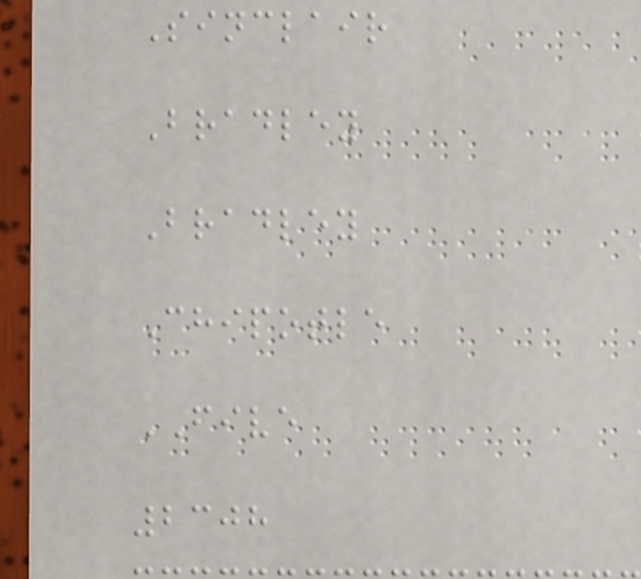Sinclair
Bradley
Bradley
Chipotle
FIVE
2308
